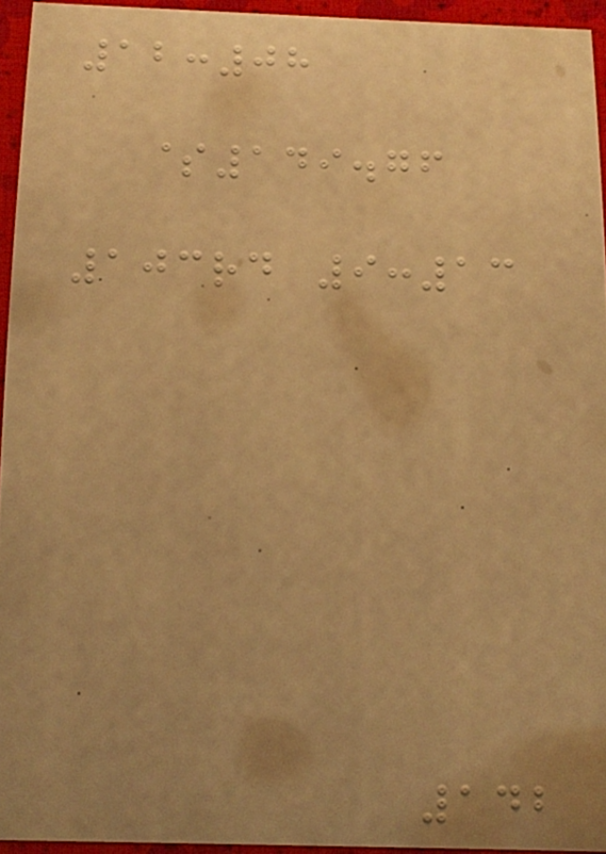12:08
$149.76
103rd 9:13
142
